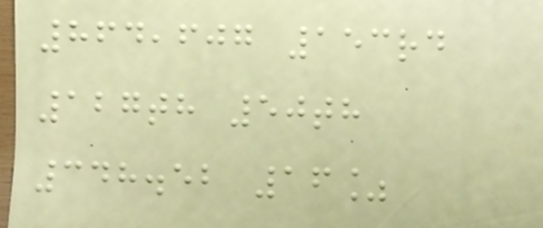864,607 153rd
127th 50th
348.52 16%
